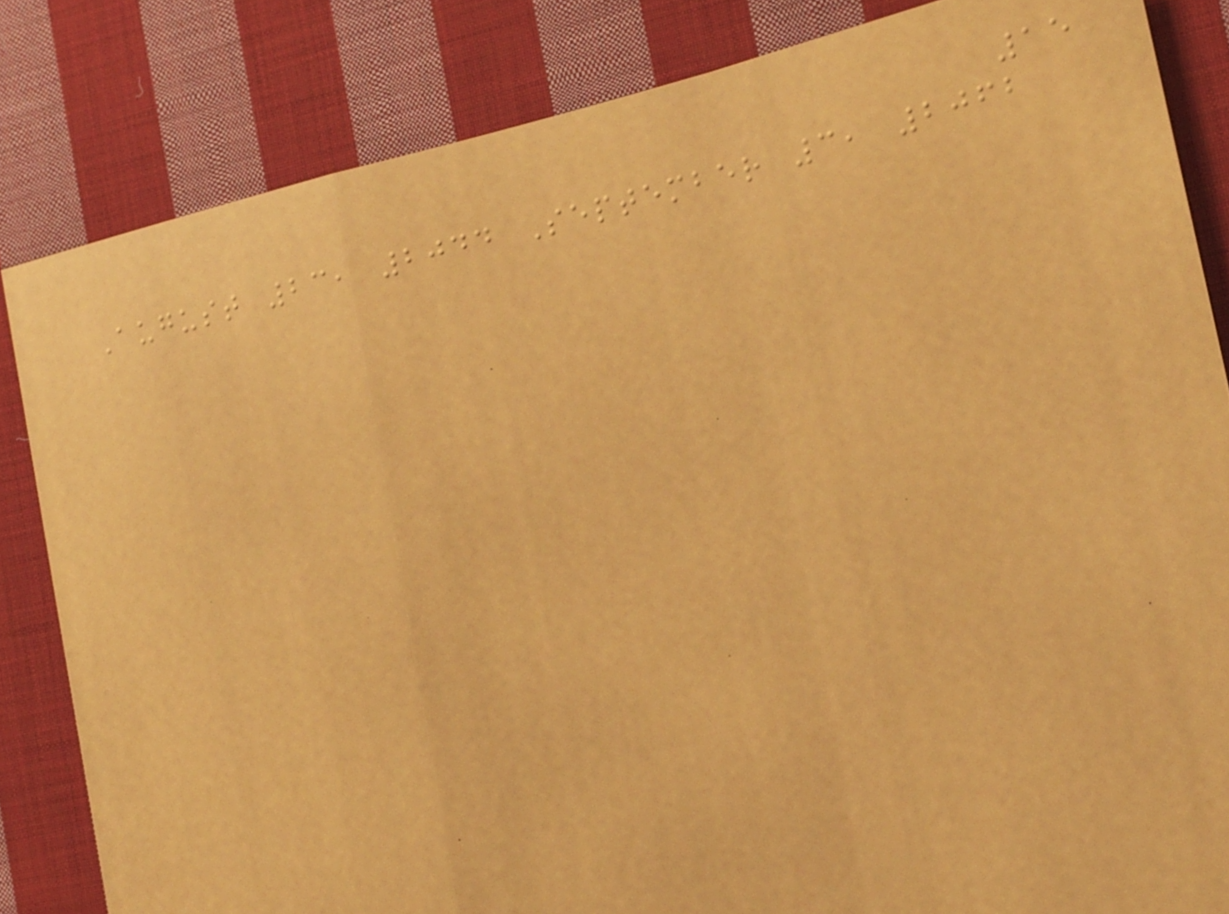15
August 23, 2044 September 3, 2062
